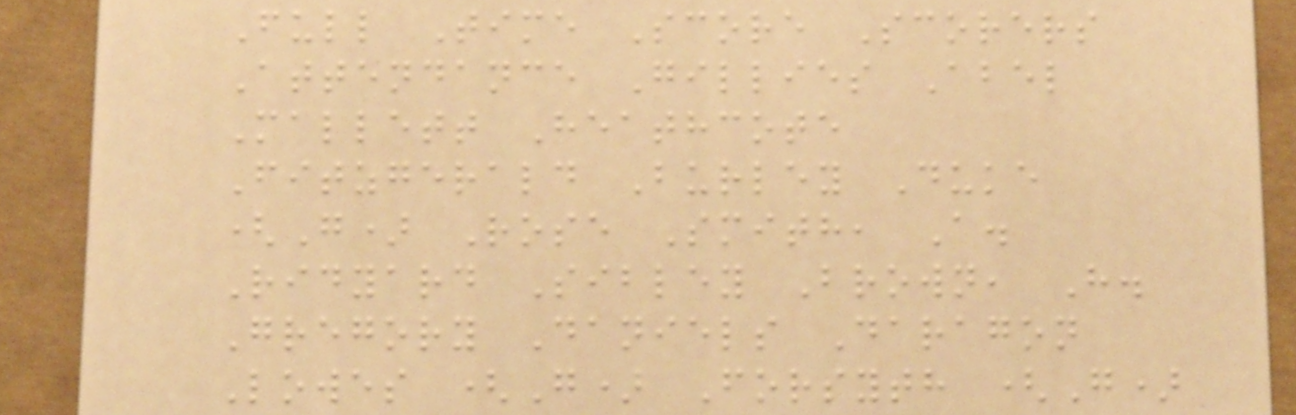Full Time Score Scorers
Attendance Gillies Abel
Mallett Heathcote
Fitzgerald Burley Duke
(G) Rose Smith, A.
Ridyard Sibley Brown, H.
Gregory Daniels Daragon
Lowes (G) Forsyth (G)
